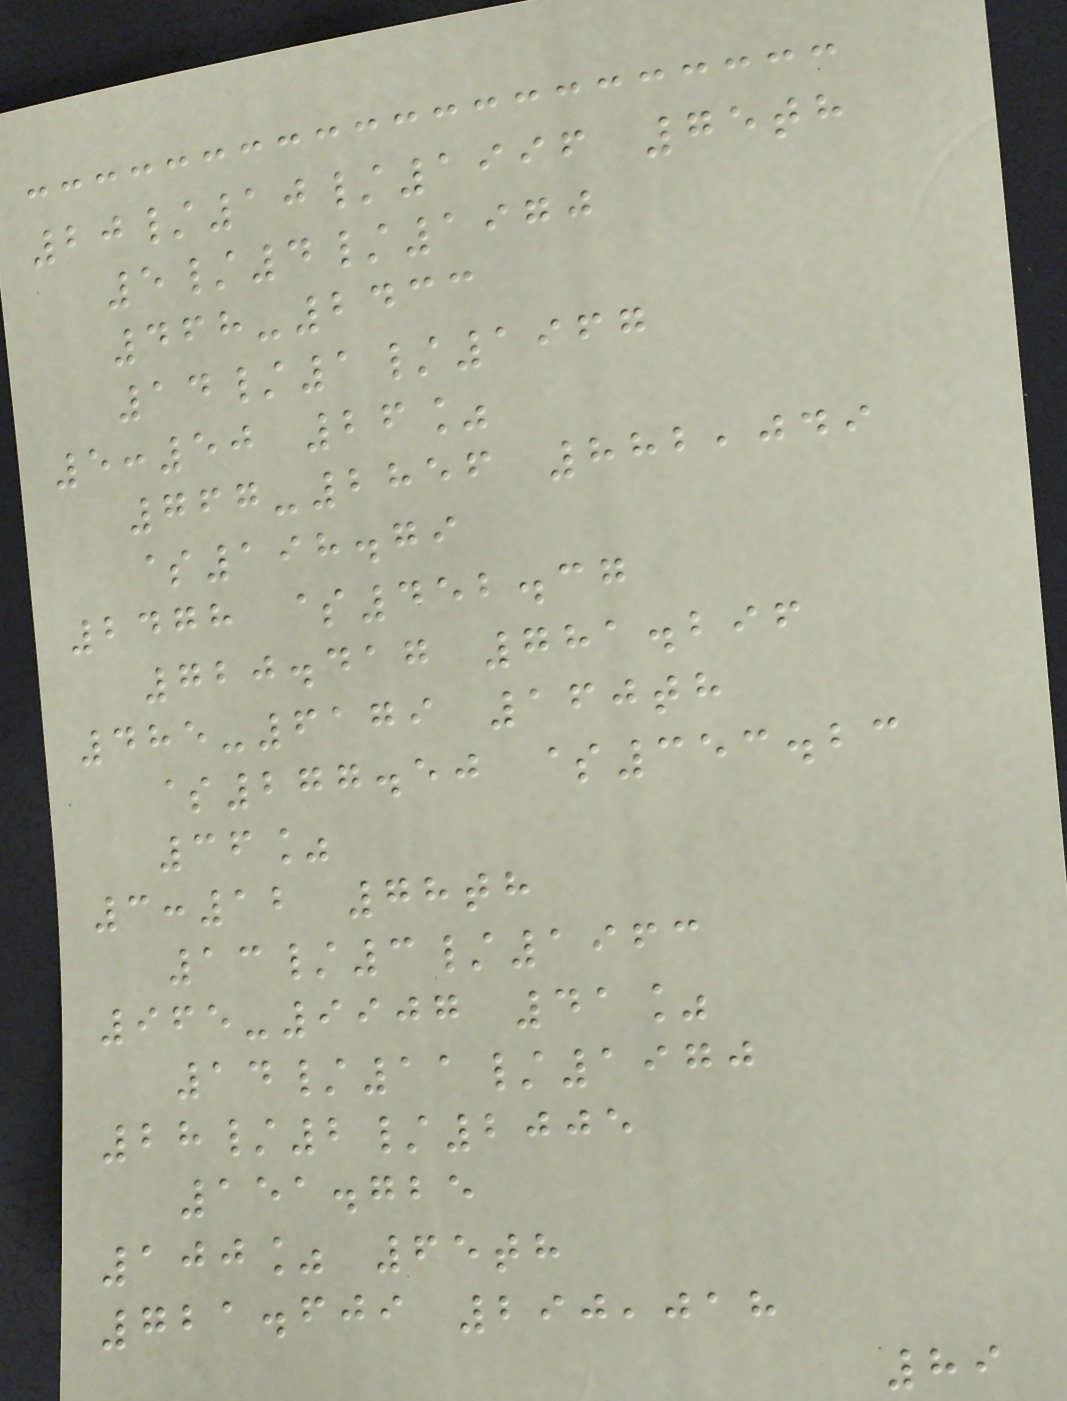20/10/1996 75th
5/4/1970
468-2433
14/1/1967
5:50 26%
767-2856 882,049
$198.79
2478 $452.37
720.417 781.296
485-6179 160th
$277.50 $353.23
36%
3:12 78th
13/3/1963
965-9907 41%
14/11/1970
28/2/2005
151.725
100% 65th
721.609 290,018
89
